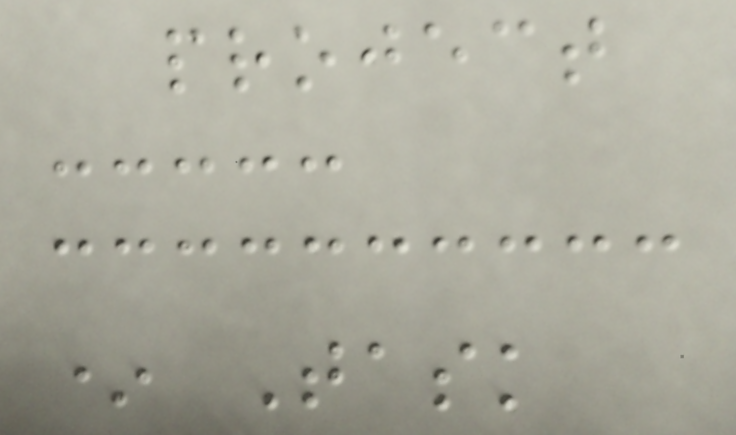project
* Task
